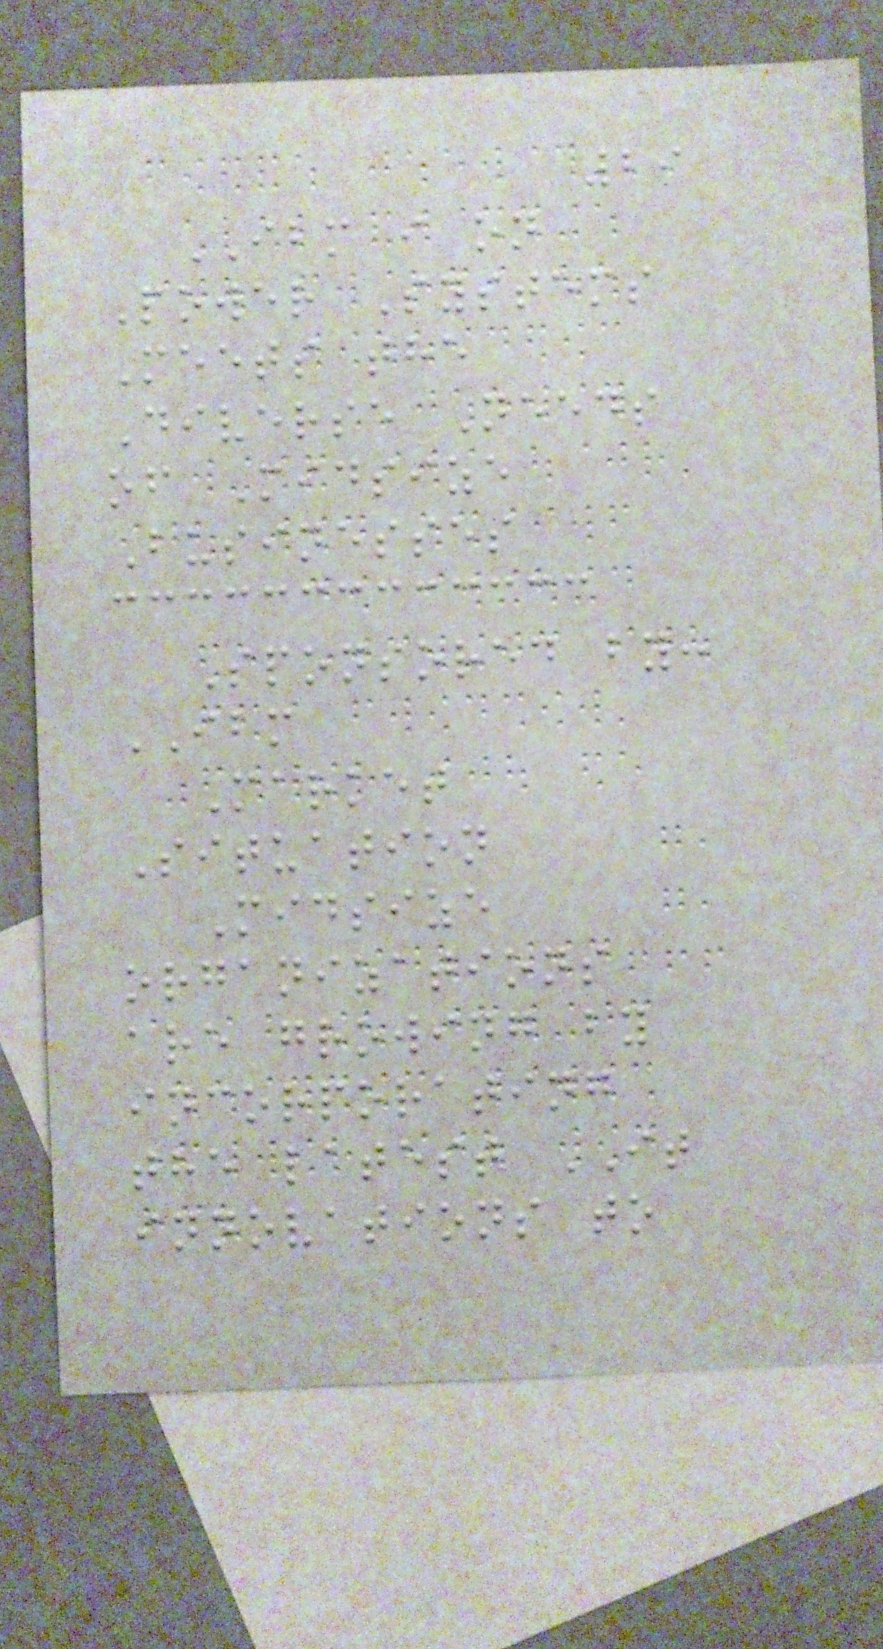29
IBM i on
Power Systems
Meets the
Diverse Needs
of Midsize
Businesses
Sponsored by:
IBM
Market
Situation
Midsize
organizations
are growing by
incorporating
the latest IT
innovations to
